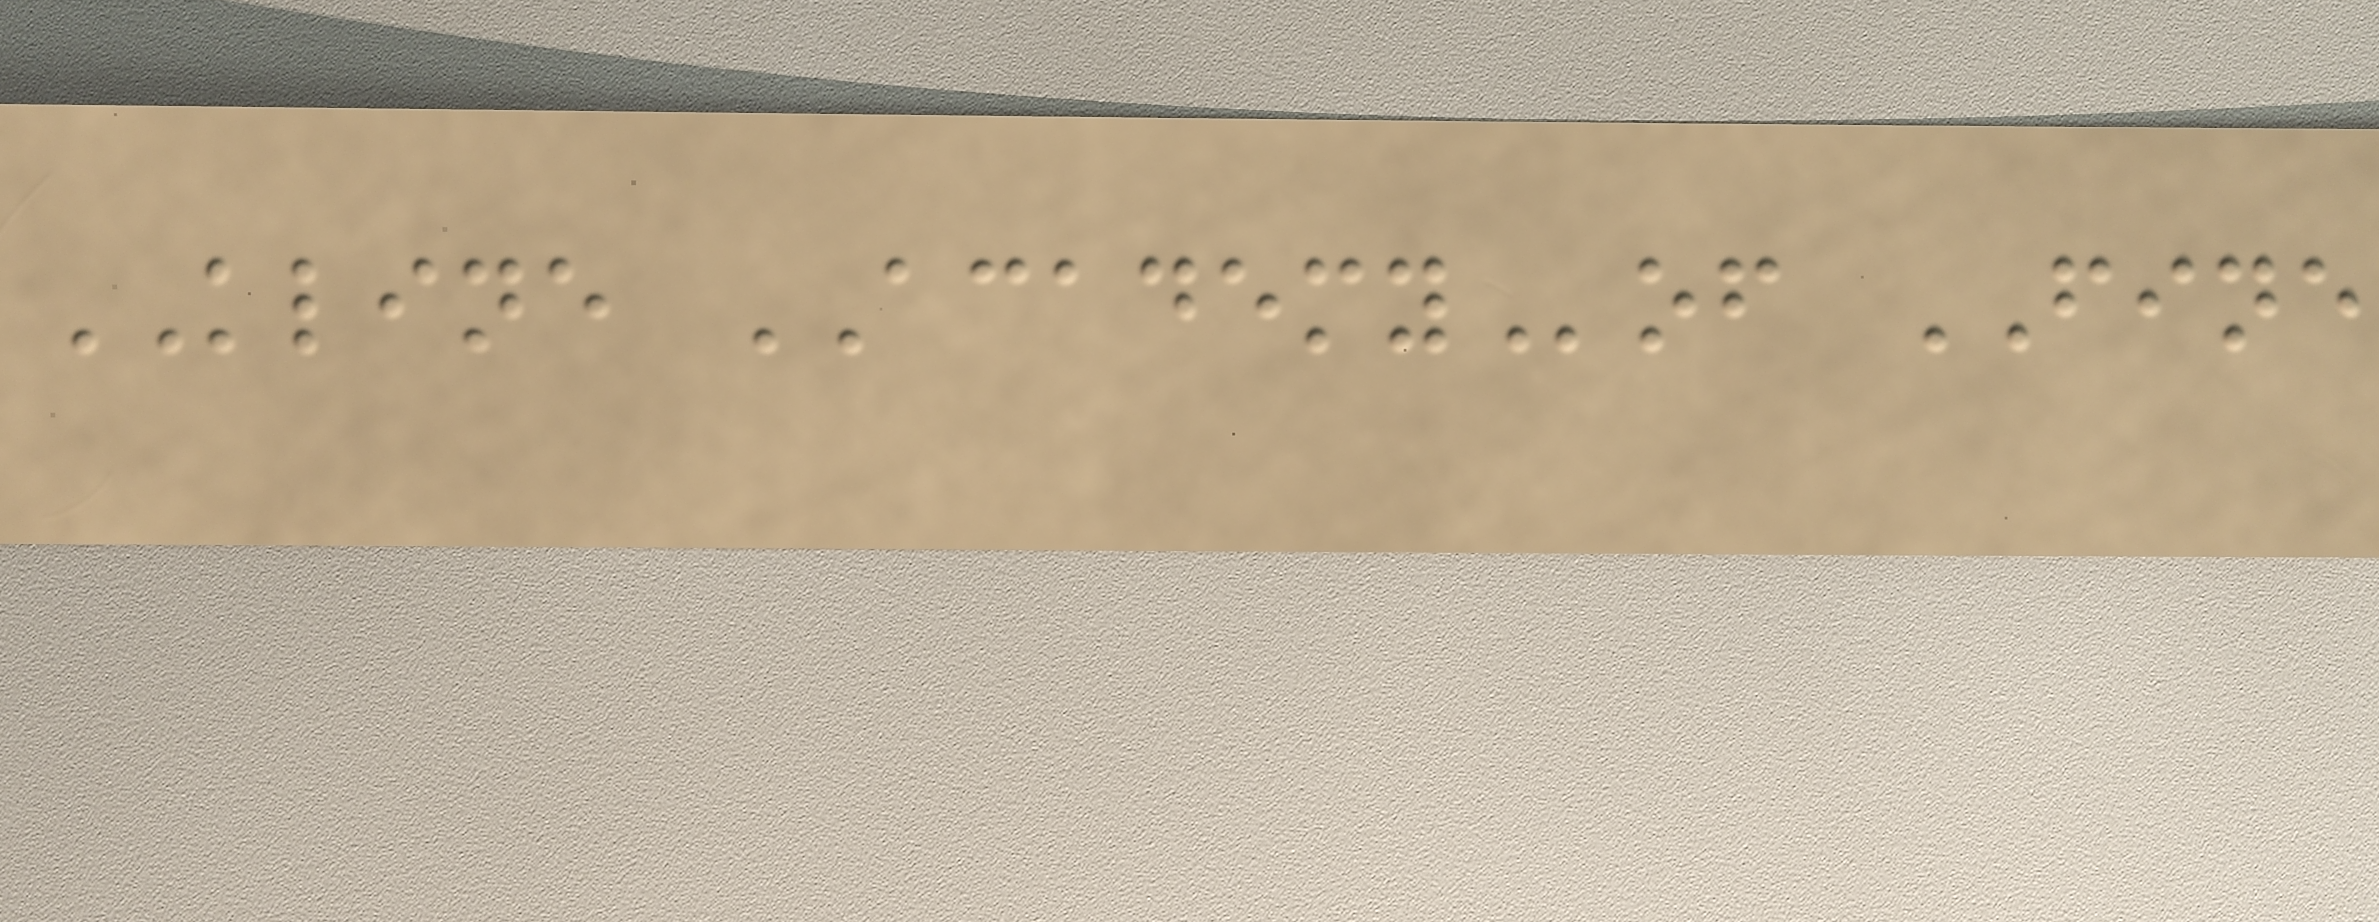KLINE ACADEMYof FINE
